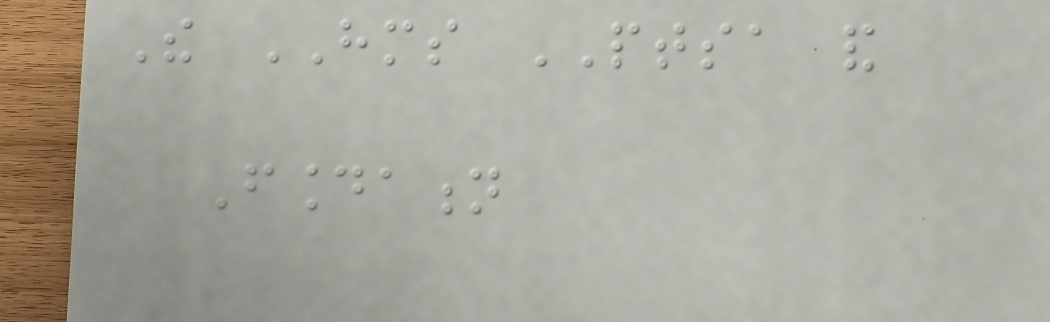The HMS PTSA and
Foundation
